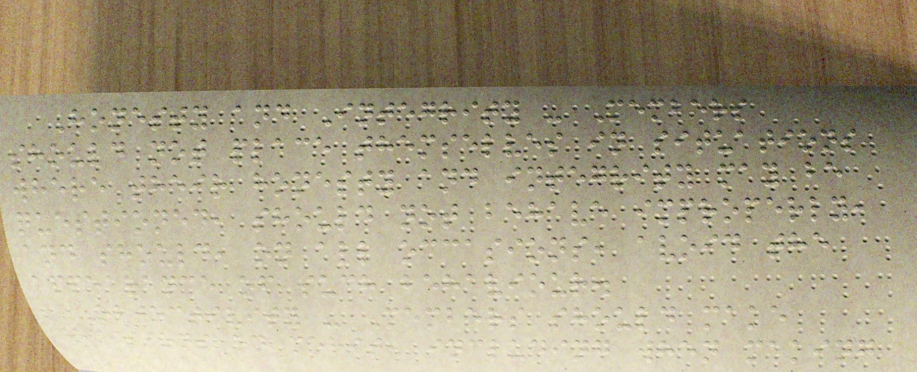Honesty and Integrity - Members
should not place themselves in situations
where their honesty and integrity may be
questioned, should not behave improperly,
and should, on all occasions, avoid the
appearance of such behaviour.
Objectivity - Members should make
decisions on merit, including when making
